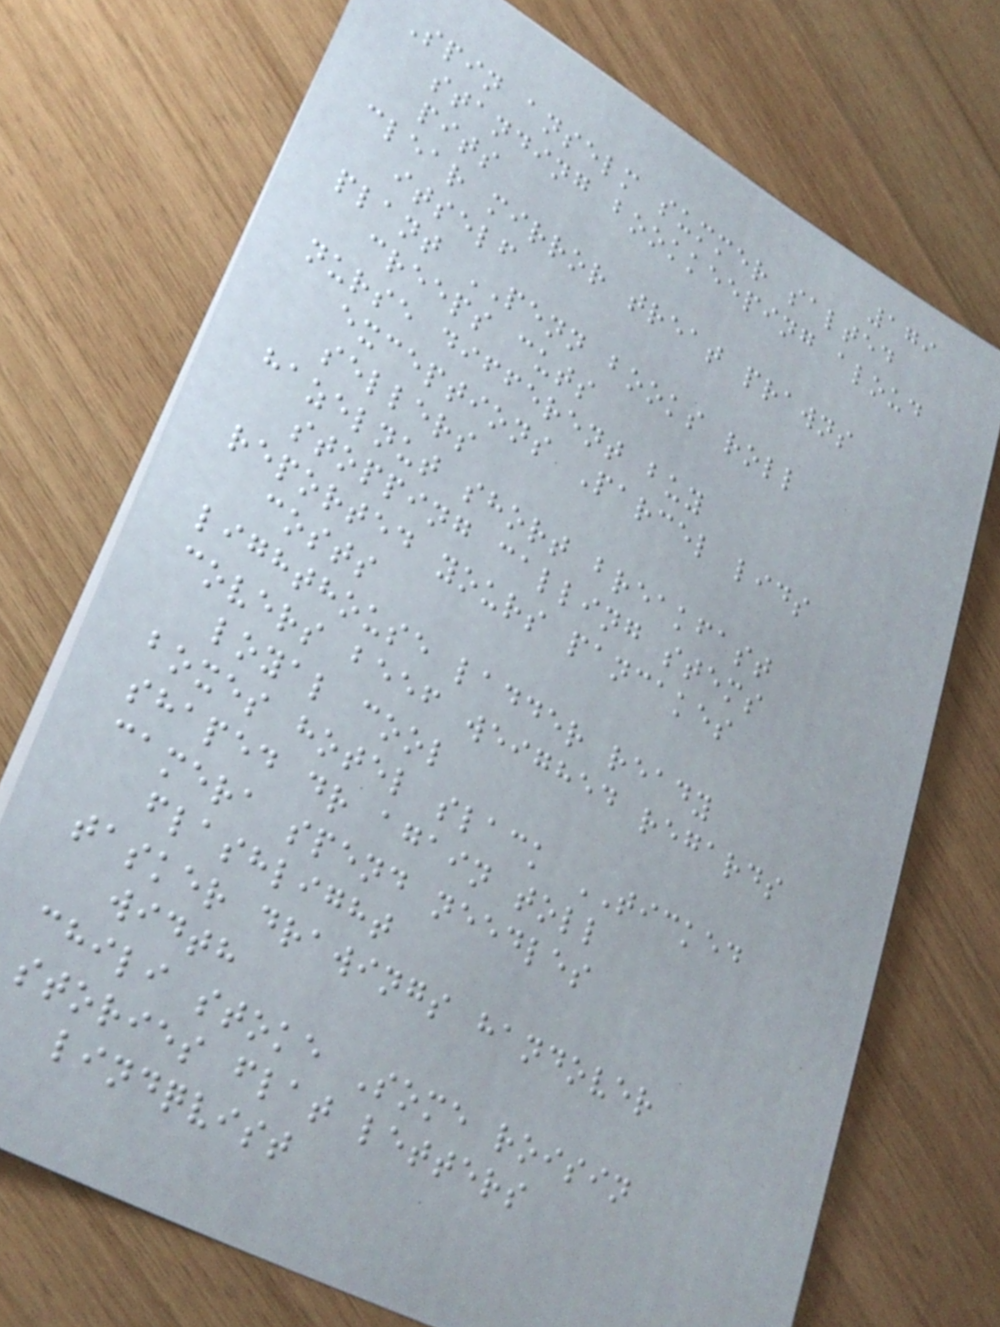179
Spin anselm summer salted
standing bookkeeping aloud
pits
clear mirror treat prawns
itself
plant PENN books roll
creeps cuts
nurse different buy
exceptions Parcel lids
sellers
hazelnut short breakfast
stopping calling stems
reported yours pancakes
costs
lighthouse ladder ready
covers beef weighed regards
loyal cool
boxes hotel slack TICKED
shaped dr again toll
camera spend needles
flashlight
tasker drawings handover
width
chili stoke Some roisin
stories flat letters
lindqvist
